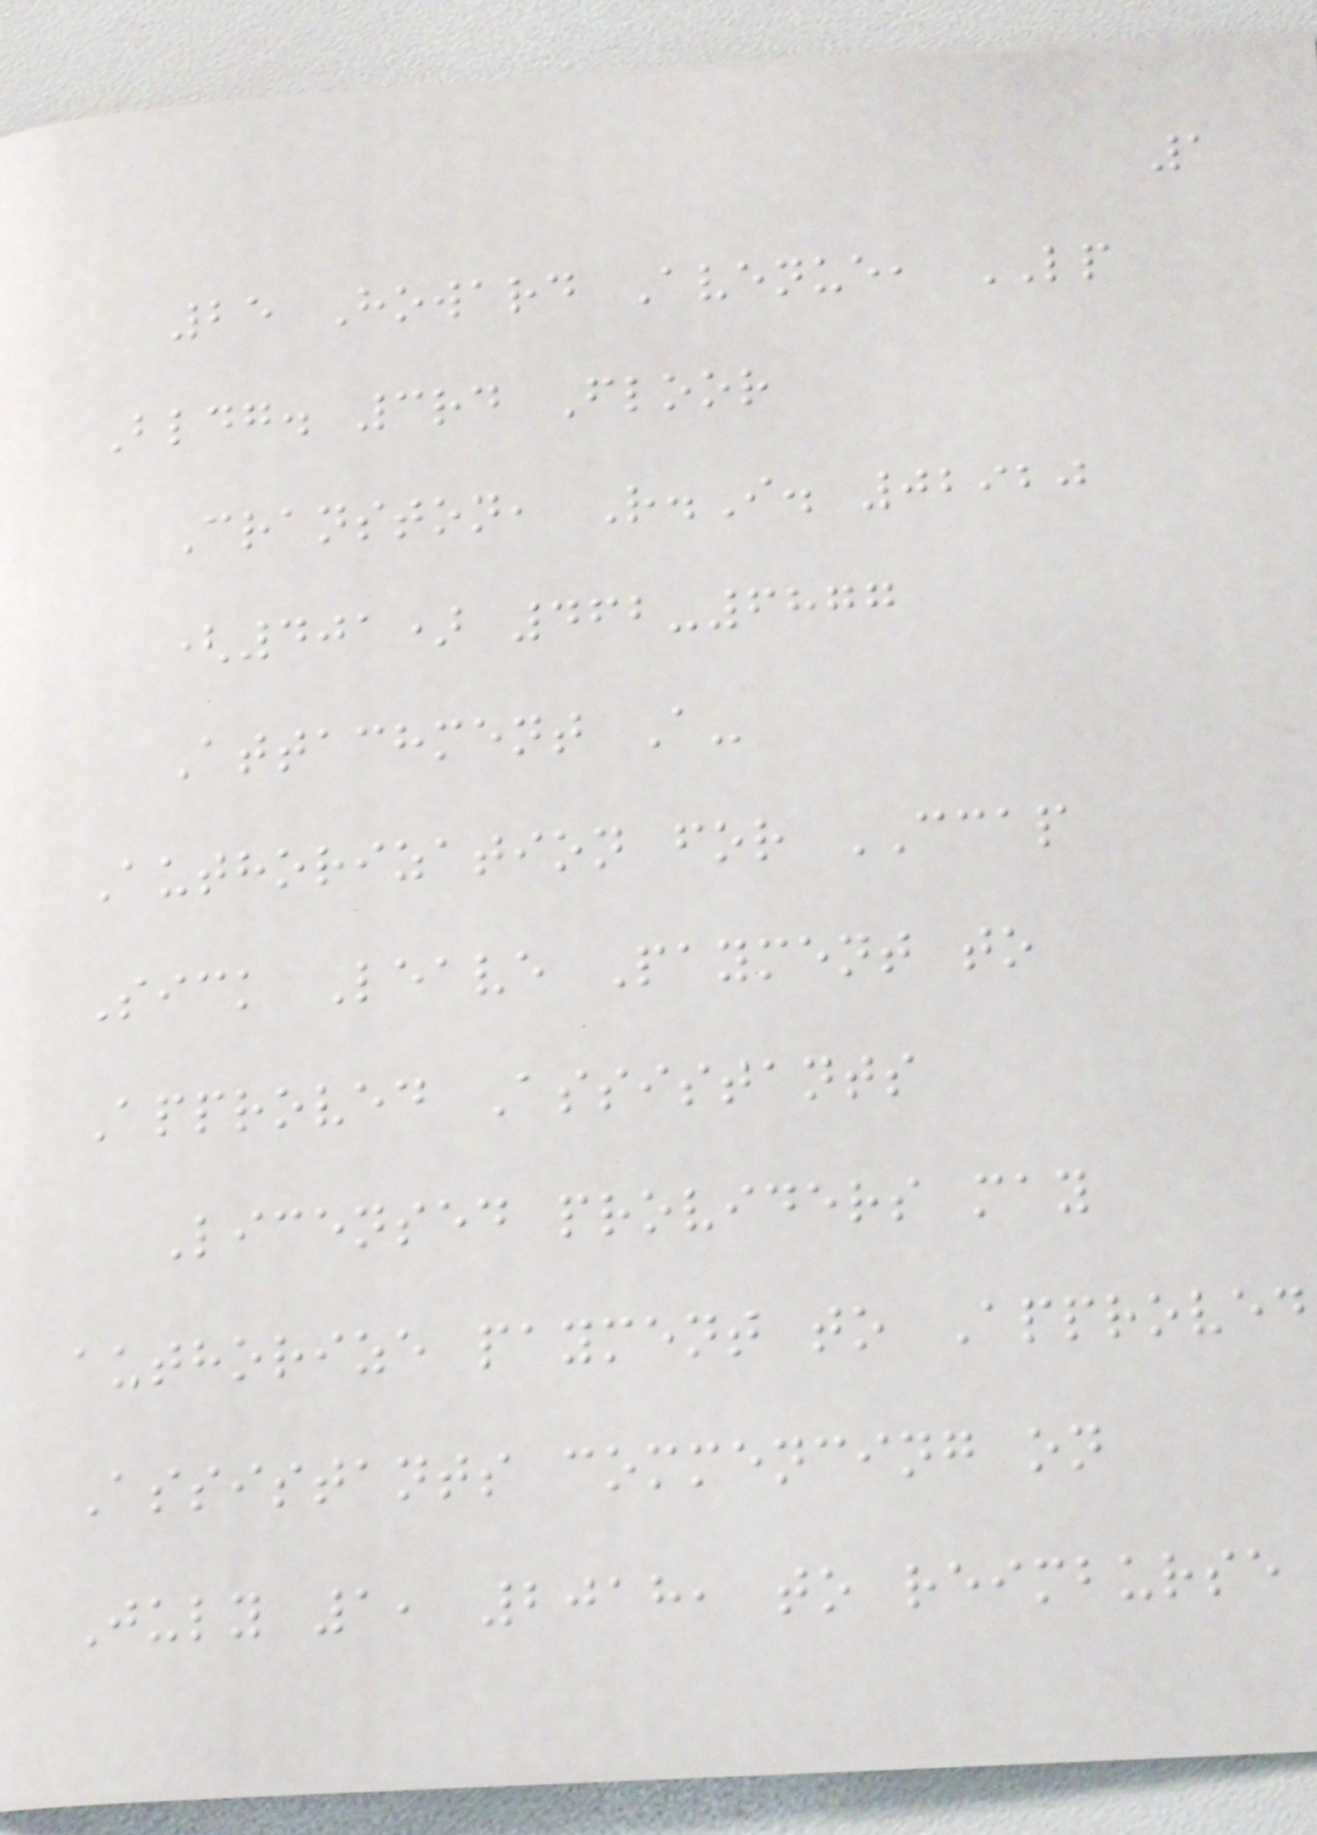1
25 Howard Avenue, LP
Bldg. 3rd Floor
Cranston, R.I. 02920
(401) 462-6877
Attachment A-
Authorization for CCAP
Sick Leave Payment to
Approved Assistants
Licensed providers may
authorize payment to Approved
Assistants commencing on
July 1, 2018, to reimburse
